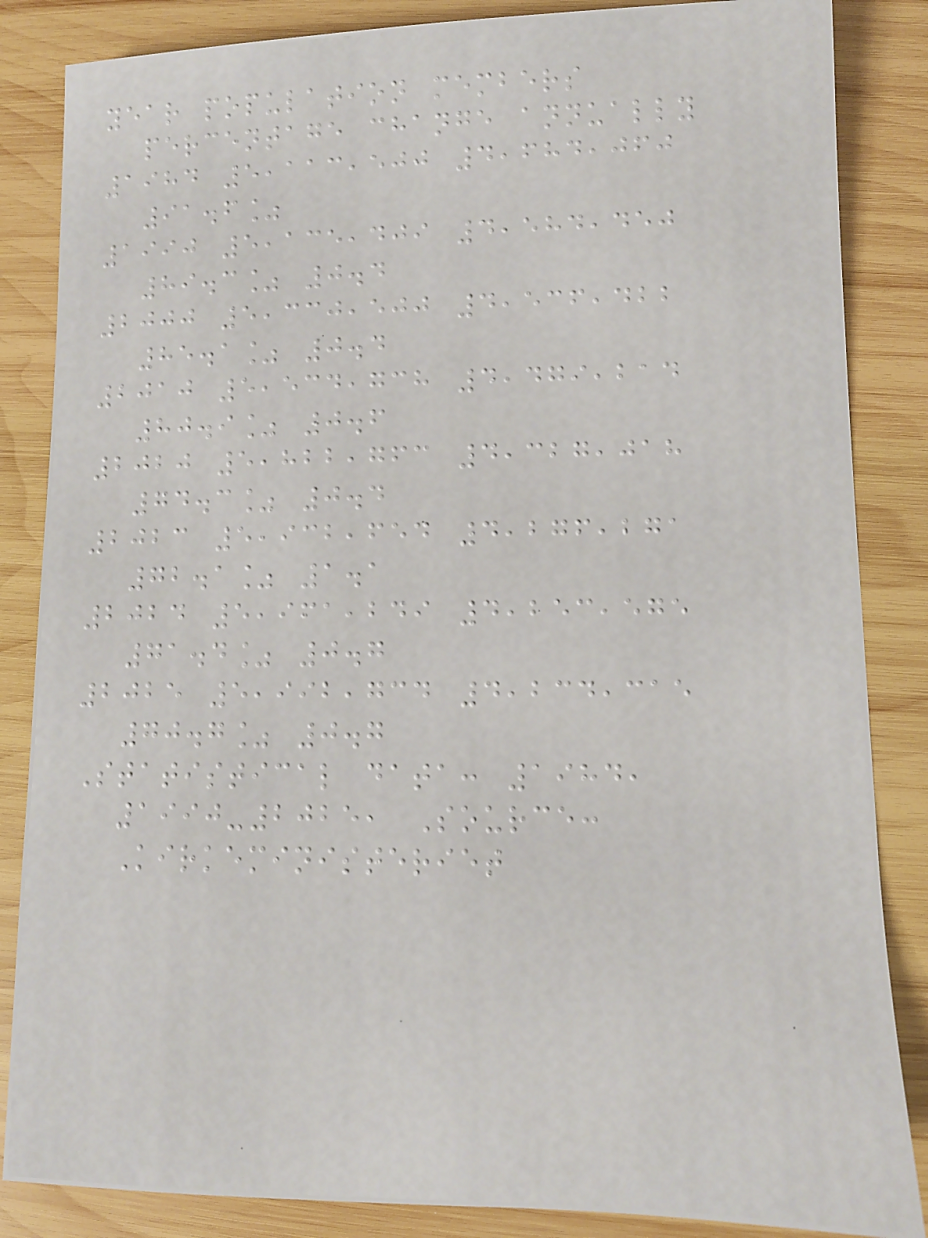year population members
percentage change annually
1984 5,113,500 4,684,060
91.6%
1990 5,135,409 4,584,450
89.3% 0.4
2000 5,330,500 4,536,422
85.1% 0.4
2010 5,534,738 4,479,214
80.9% 0.6
2020 5,822,763 4,327,018
74.3% 0.4
2023 5,932,654 4,276,271
72.1% 1.1
2024 5,961,249 4,253,575
71.4% 0.7
2025 5,992,734 4,234,315
70.7% 0.7
Statistical data: 1984,
1990-2025, Source:
Kirkeministeriet
